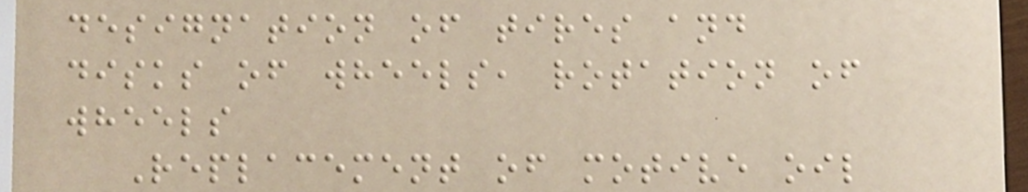designation of tires and
disks of wheels, rotation of
wheels
Replacement of motive oil
